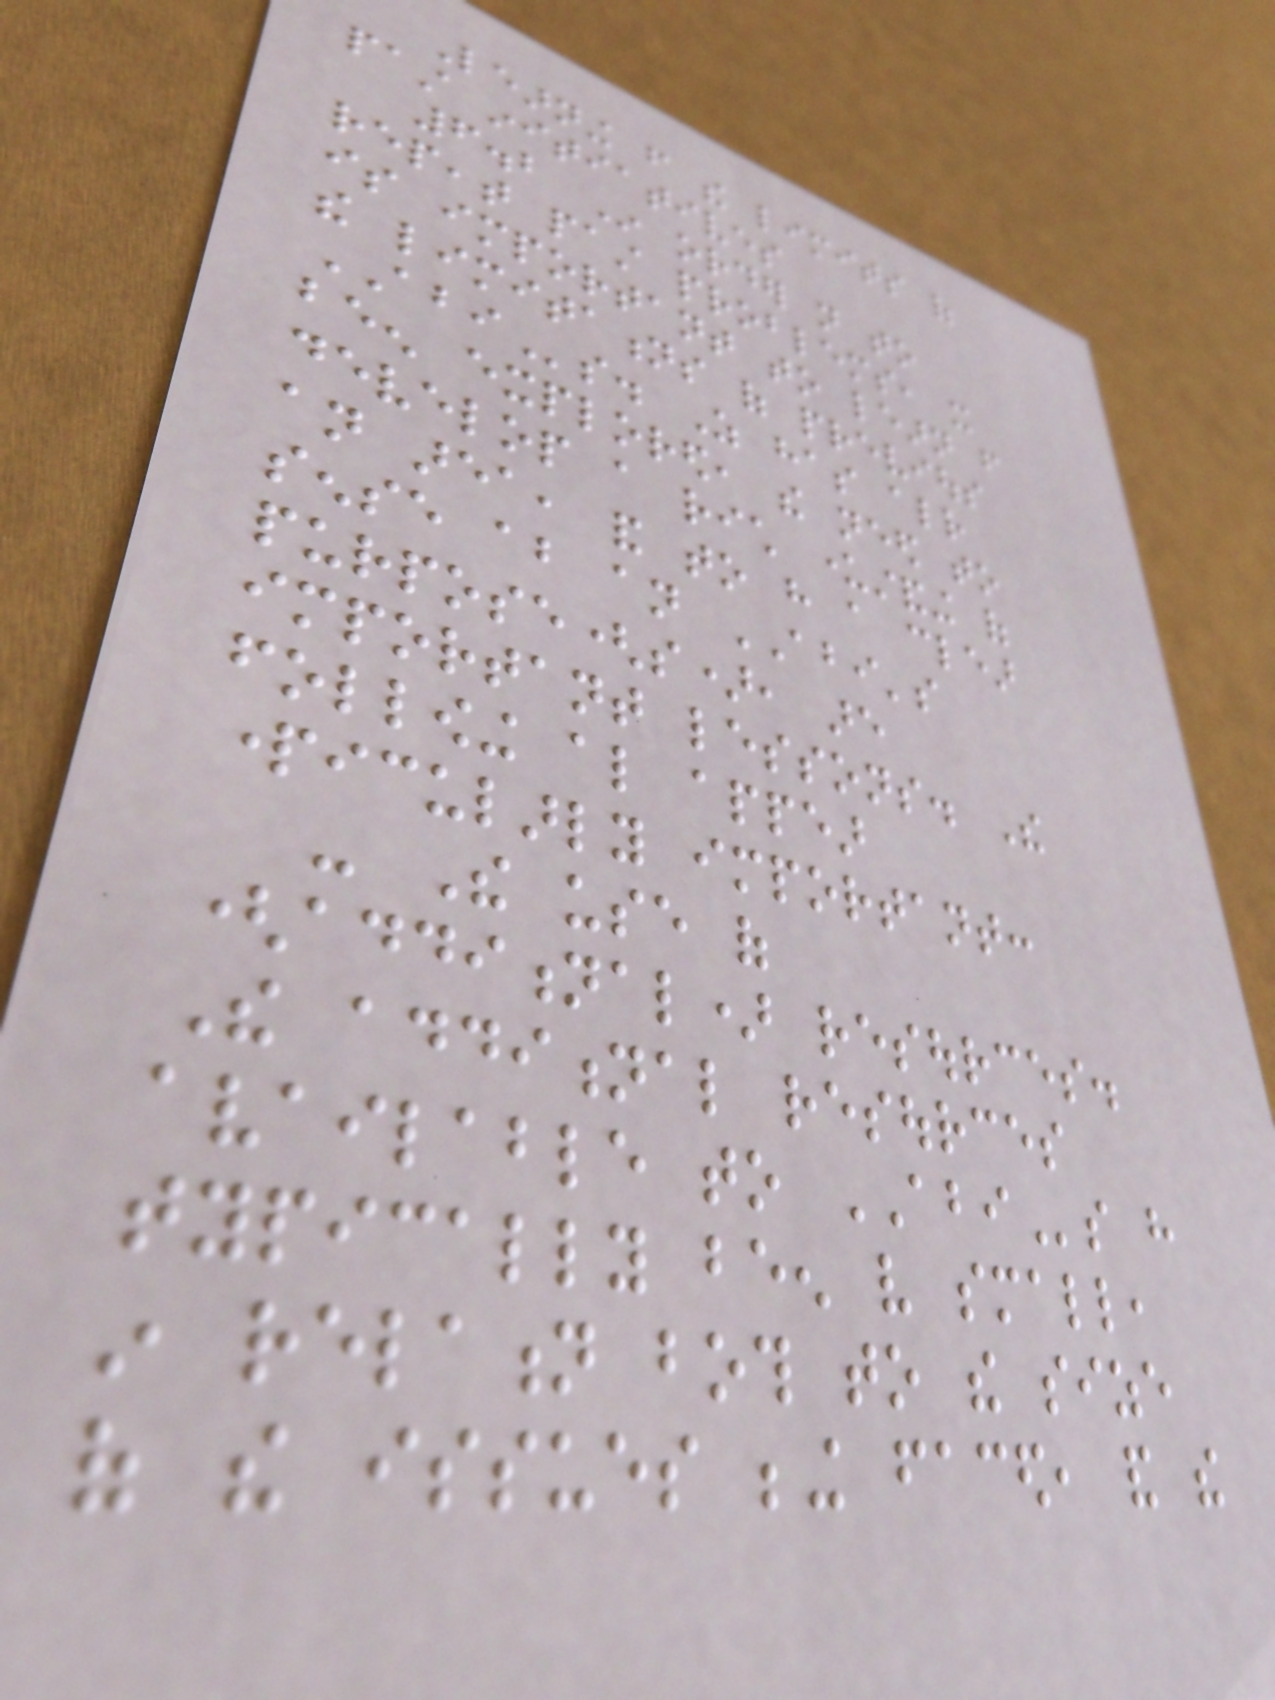Learning from the limits of
past initiatives
6.2 In order not to
repeat past problems, it
is important to learn from
the limitations of previous
ABIs. As has already
been explored, the need to
develop a rich understanding of
an area, and to have a clear
sense about an ABI's
purpose(s), are
important lessons. The
following also appear
particularly important:
- The use of
(additional) resources.
The additional resources
available to ABIs have
typically been very small,
in relation both to the size
of the issues being faced, and the
